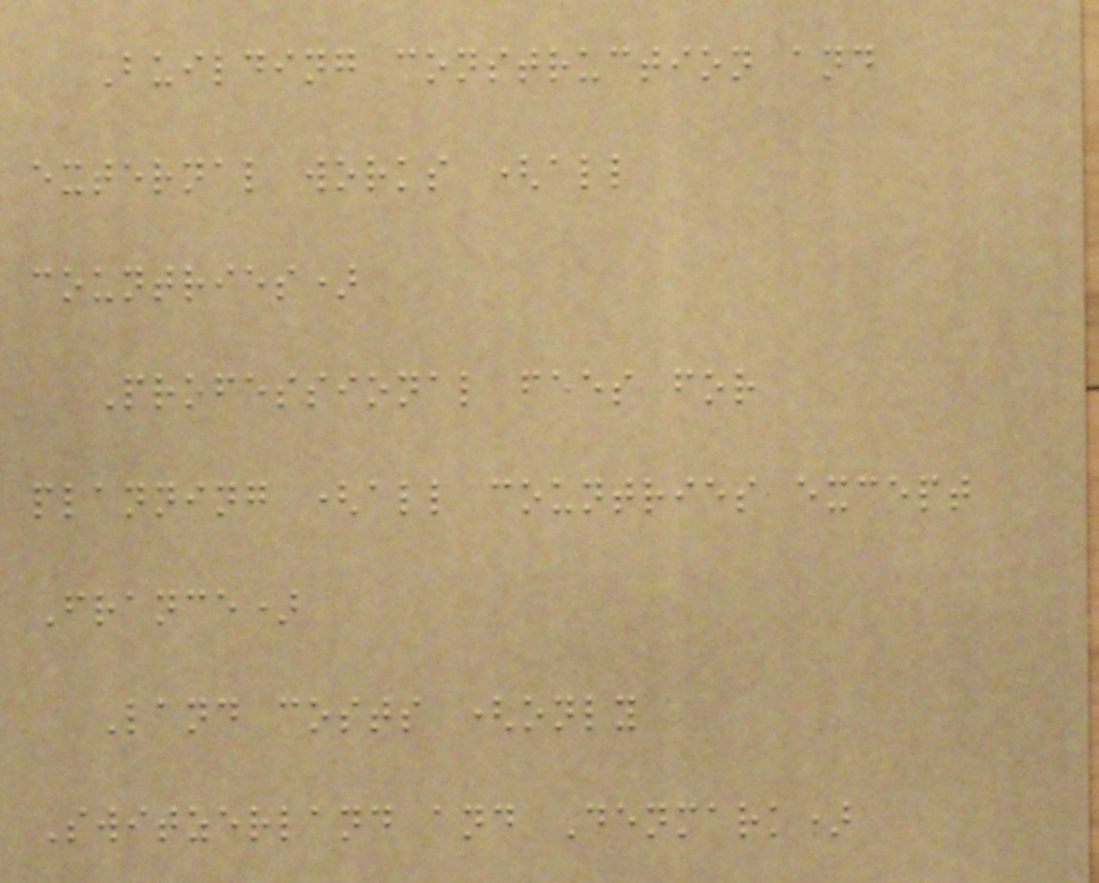Building construction and
external works (all
countries)
Professional fees for
planning (all countries except
France)
Land costs (only
Switzerland and Denmark)
